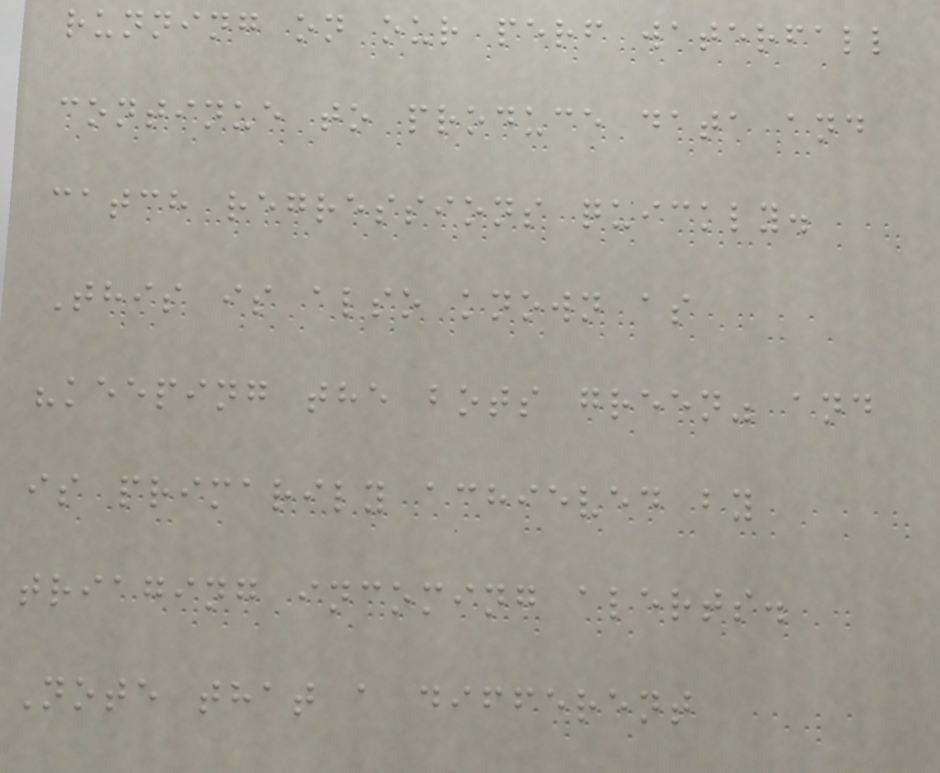running on our perf waterfall
continue to produce data and
catch regressions quickly.
This is also known as
"keeping the bots green" and
is primarily achieved by
triaging incoming alerts.
Note that a different
